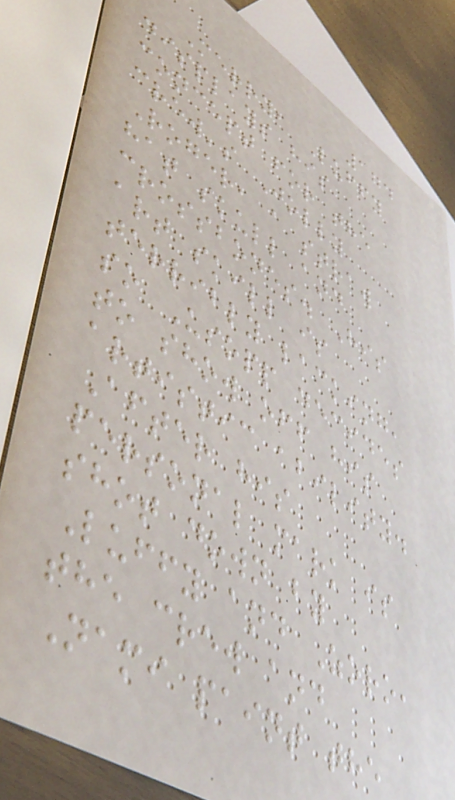174
Merry, Luffy
displays his
concept for the
crew's Jolly
Roger, a straw
hat skull and
crossbones. His
art skill is
terribly lacking,
so Usopp decides
to show off his
artistic ability.
After his
personal mark is
shot down by
Luffy and Zoro,
the crew and
Nami paint the
